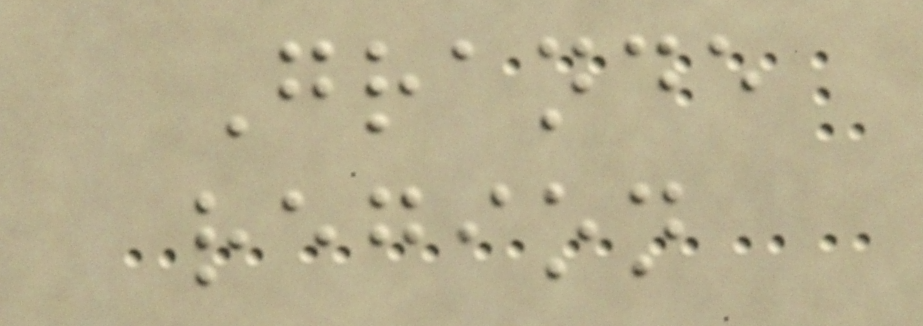Grande
region
